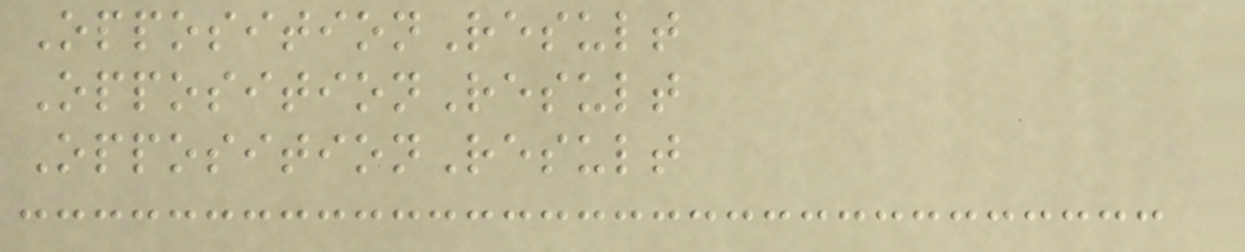OppositionResult
OppositionResult
OppositionResult
